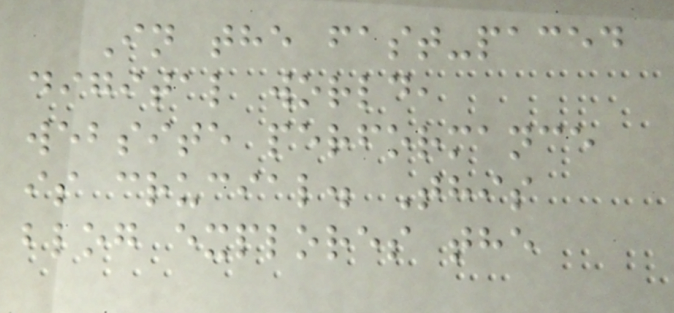In the fast-paced
digital world,
website performance
is crucial. This
blog explores the
